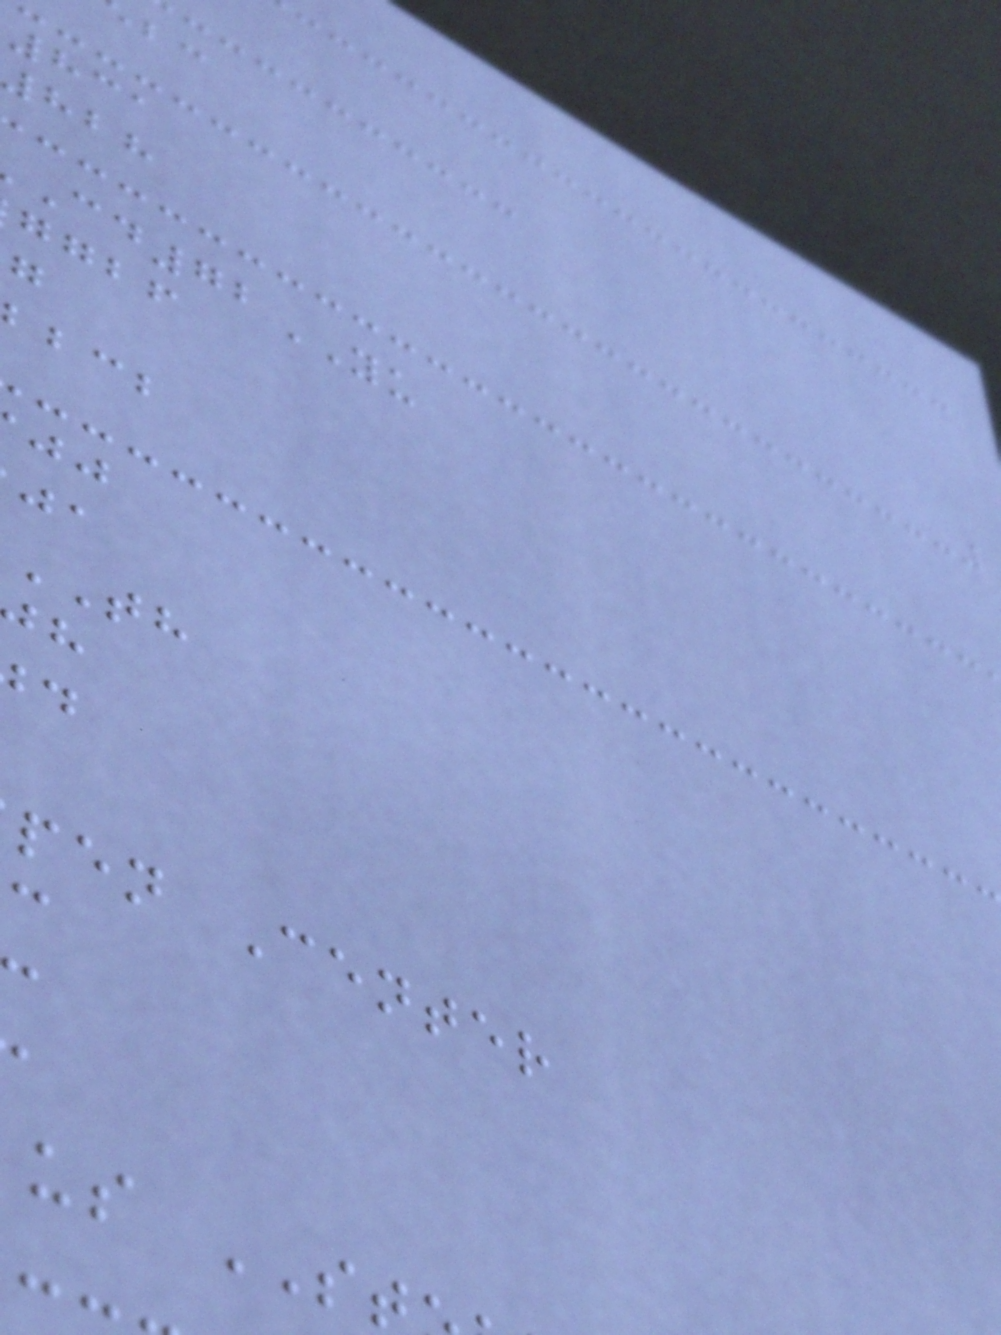831
72YU
ggbf
TH
pen Center
